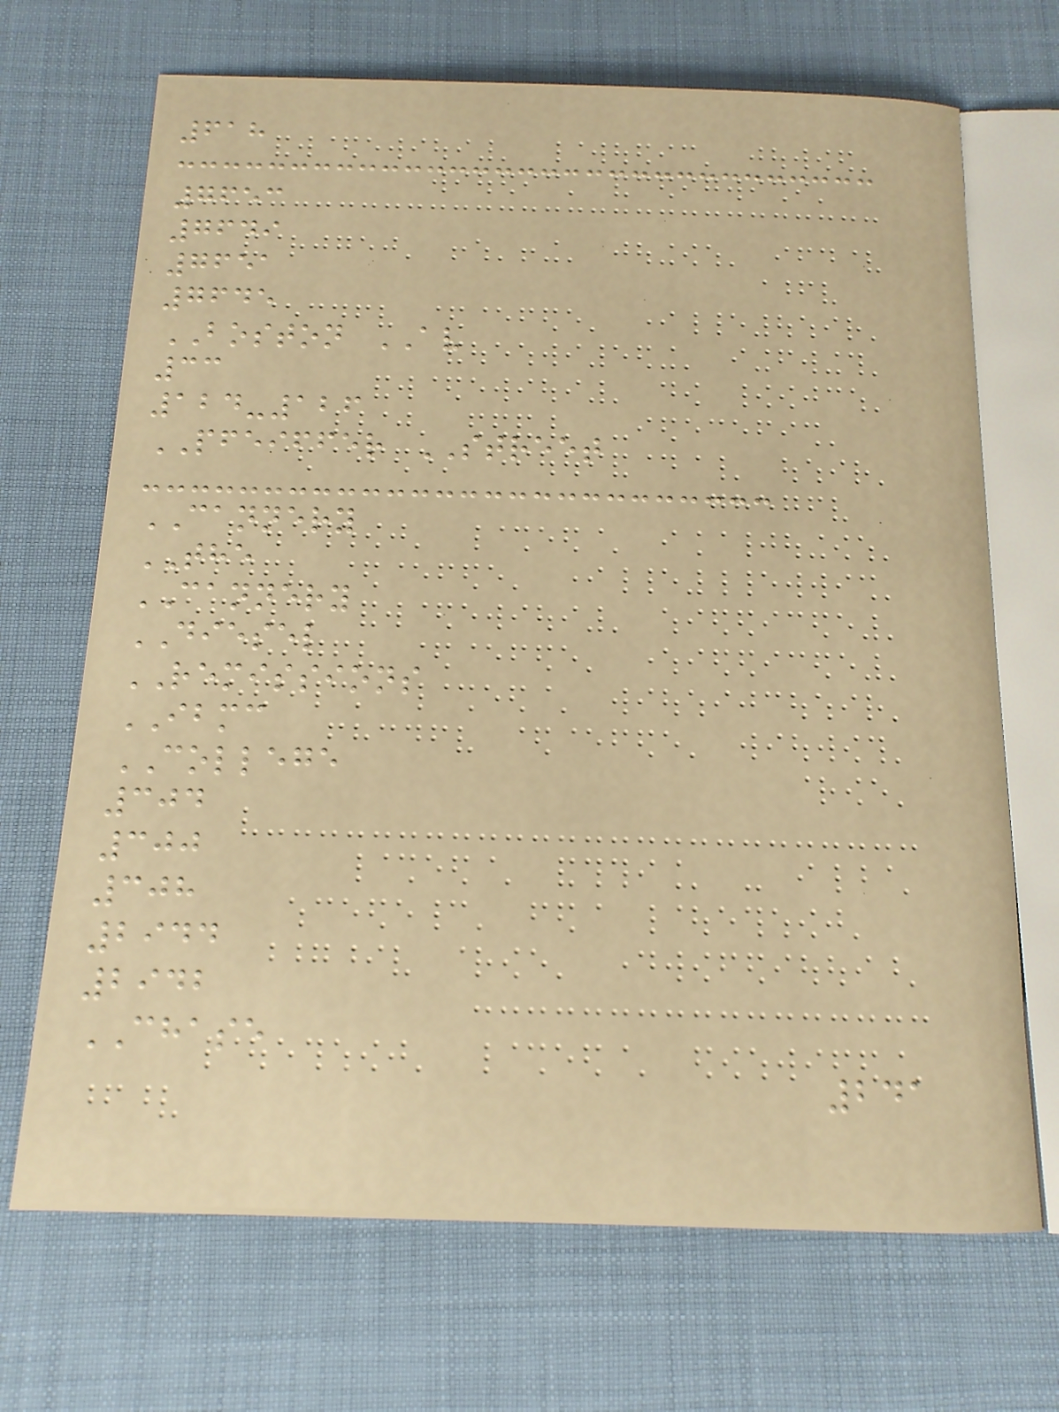618
7653
7649
7651
7645
BOSTON AV
33
124-126
PFEIFFER STREET
CANNERY
THE
CANNERY
DIESEL
REMISSIONS
IBMC
COLLEGE
304
300
308
2944
2942
CHASE
241
